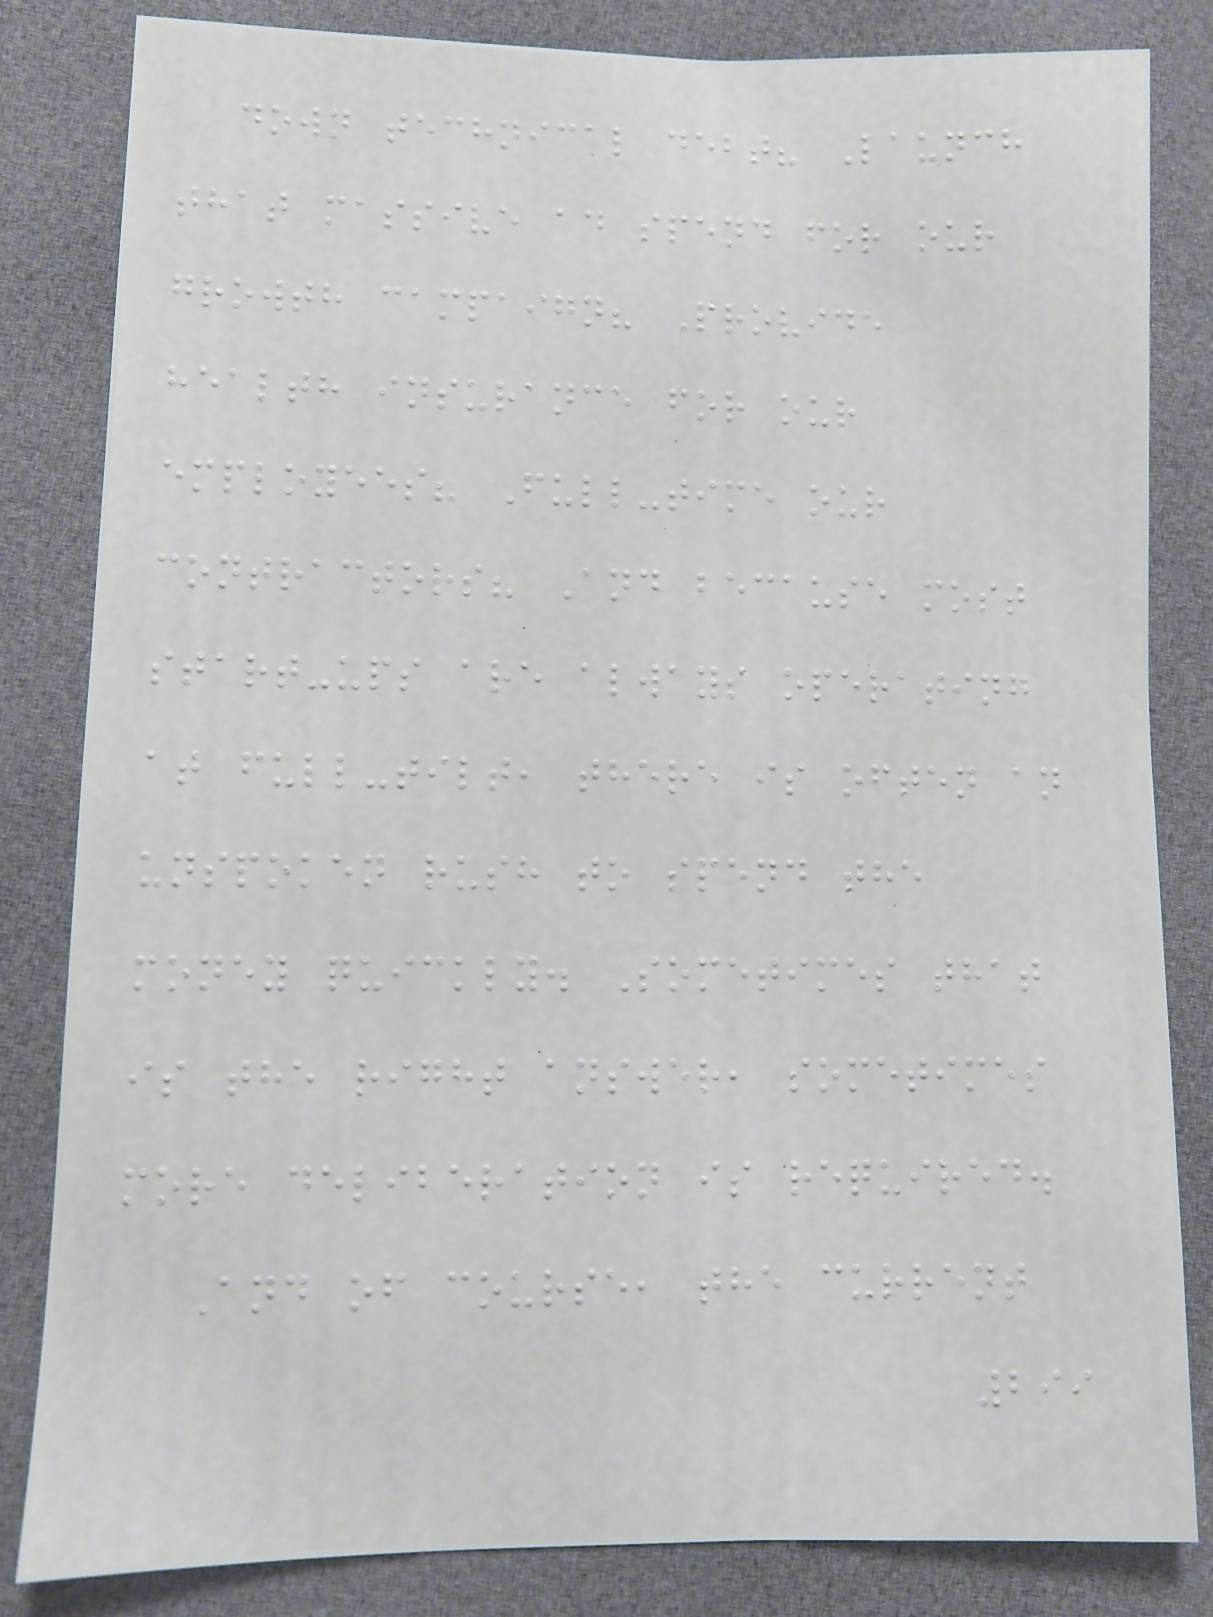down technical debt? Launch
that massive ad spend for our
growth campaign? Provide
health insurance for our
employees? Full-time our
contractors? And because most
start-ups are always operating
at full-tilt, there is often an
unspoken rush to spend the
money quickly. Sometimes that
is the right answer, sometimes
more deliberation is required.
And of course, the current
299
